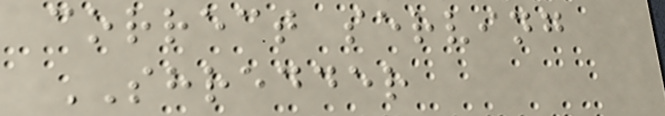correct serving
SHREDDER
